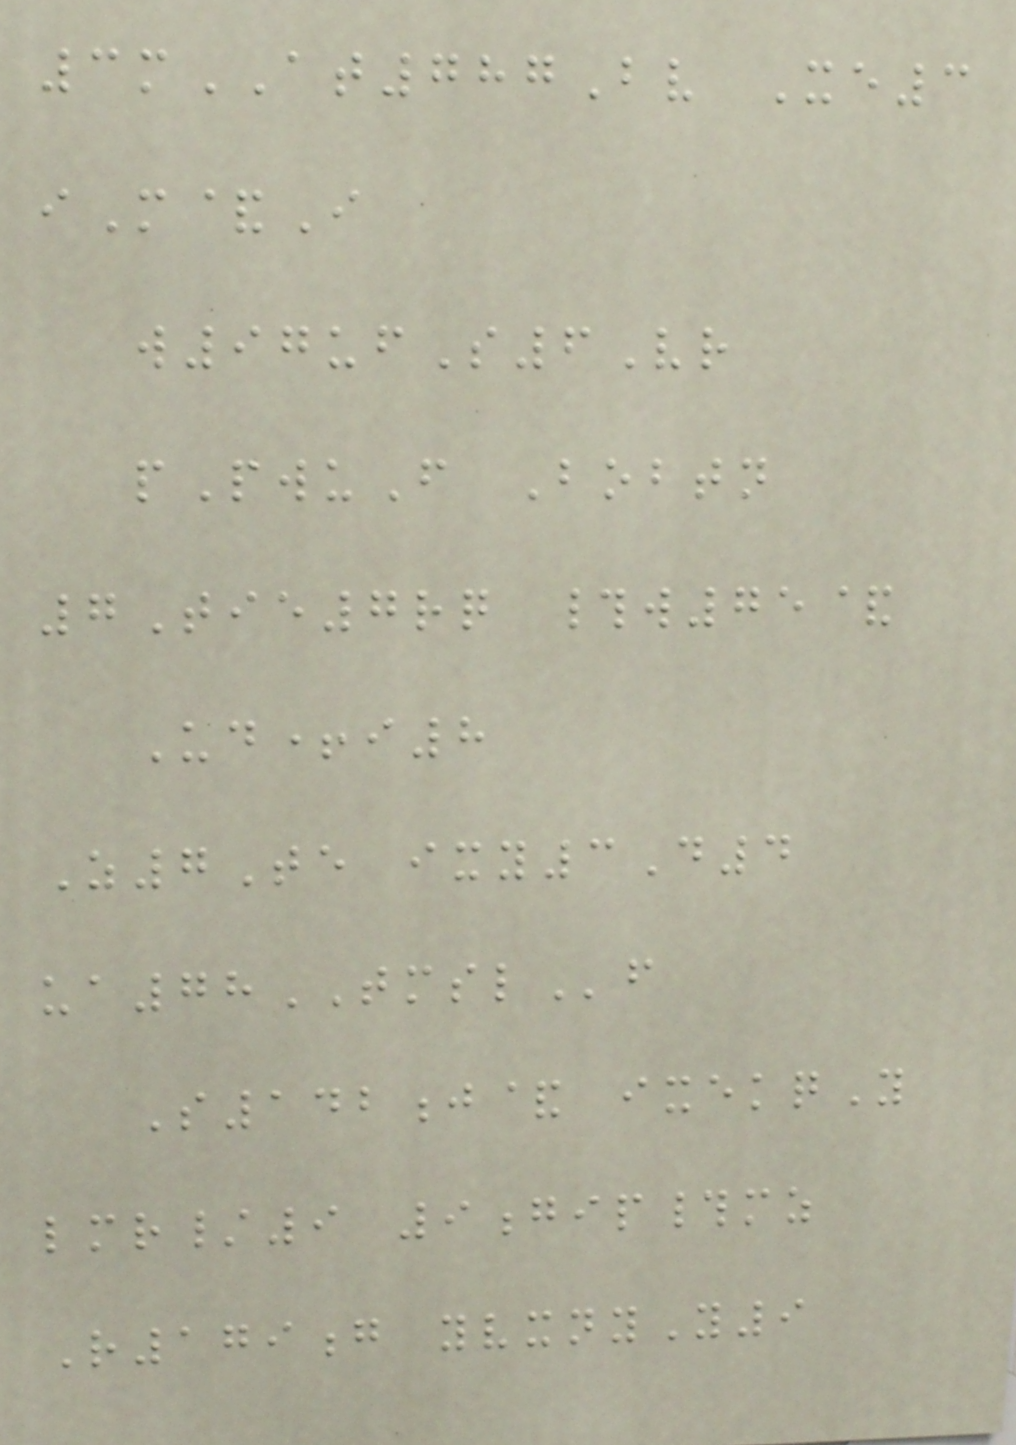3mAT787Bv Xe3
iM&I
w97ufS6Vr
pPwuF Bobtn
7Tie7rq #w75&
Ud+i8
Z7Te ixy3D4
ua78TMSLf
S142j& ixekqY
lmr/9 9gip#mz
R179g yvxnyY9
